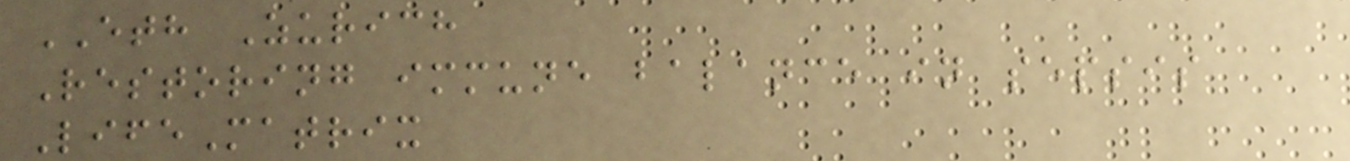ETH Zurich
Restoring immune balance in sepsis
LifeMatrix
